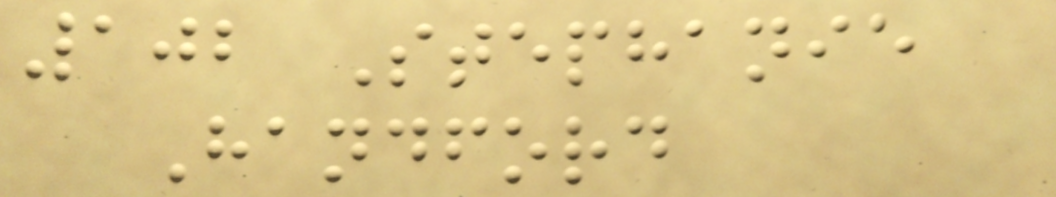102 Stephanie
Handford
